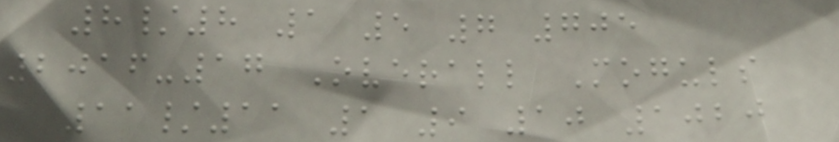8/8 1 5 7 705
2016-17 Overall Moguls
11/11 1 9 10 1020
